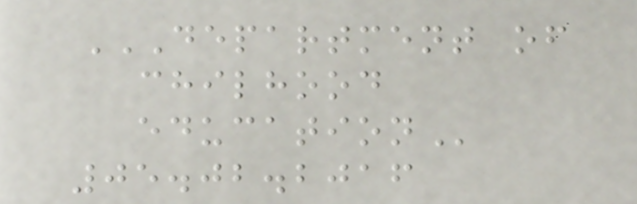DEPARTMENT OF
CHILHOOD
EDUCATION
05.02.2016
